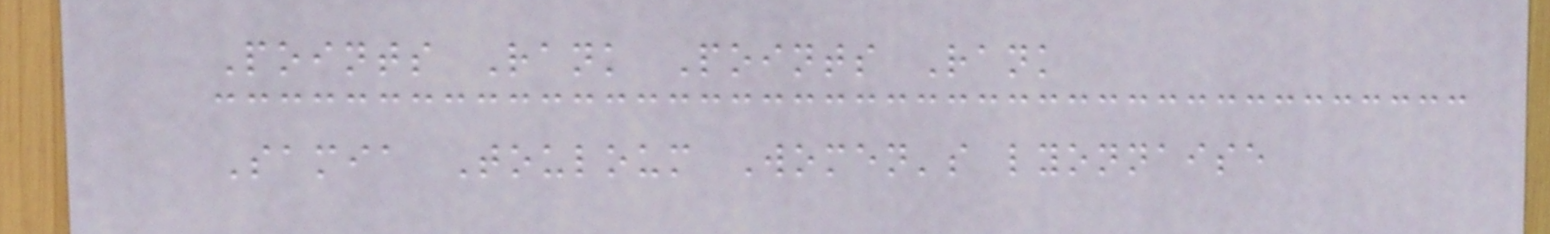Points Rank Points Rank
Samia Touloum Women's lyonnaise
